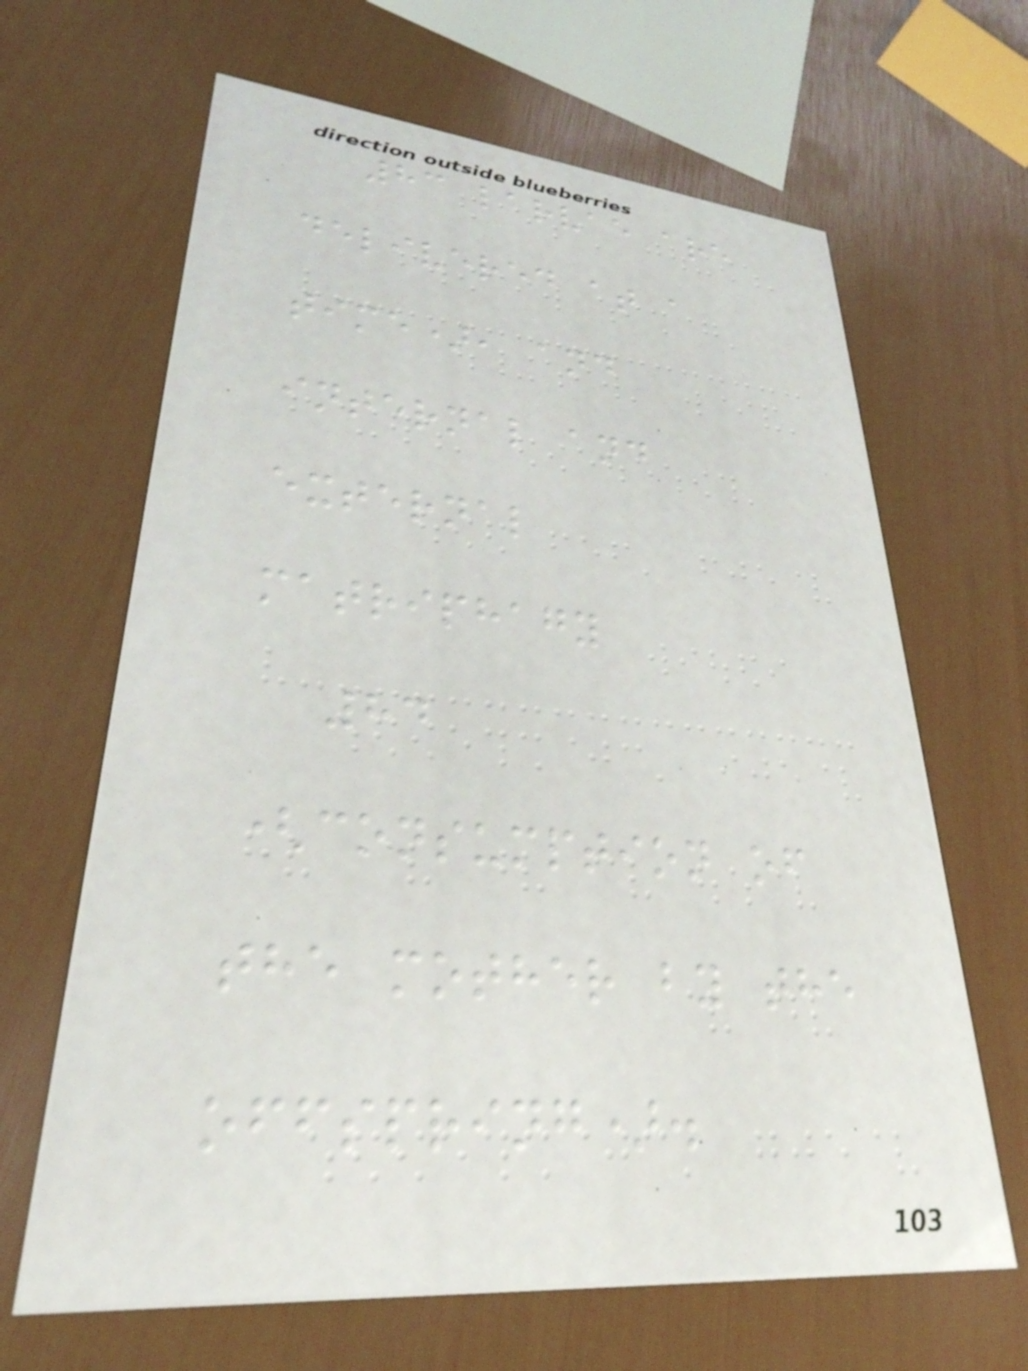83 larvae are
delivered at a
time), and
internal and
external
matriphagy
84
(consumption of
the mother by the
offspring).
